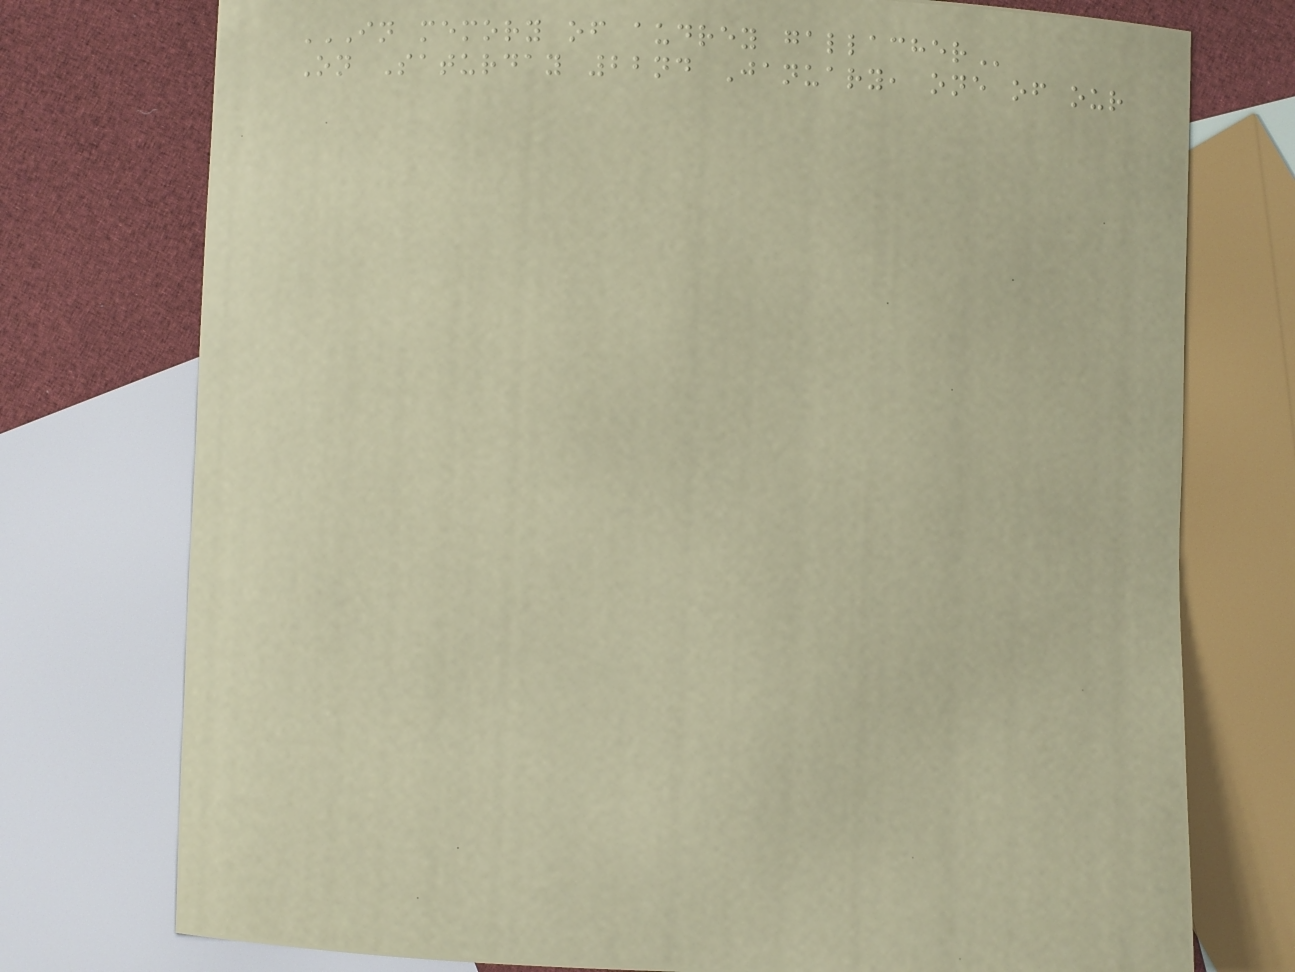IN MEMORY OF AUDREY GALLACHER
On Saturday 22nd January, one of our
